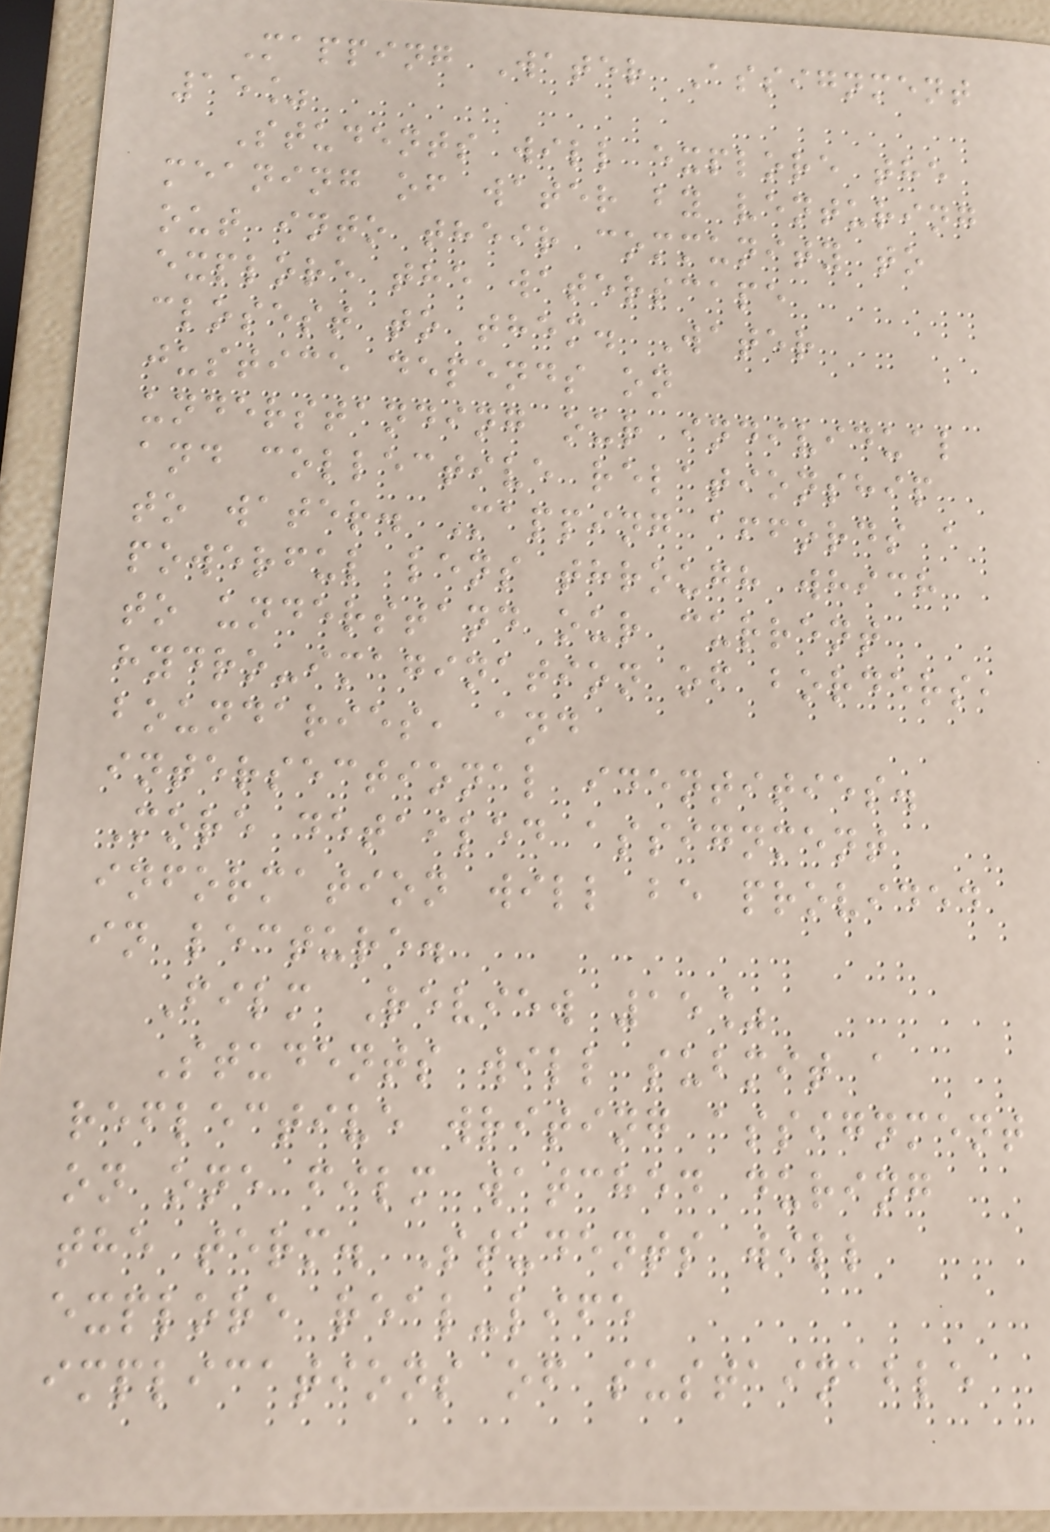Mapping Water Assignment
15%
Students will explore the
meaning of water by venturing
out into their community to
explore the waterscape
closest to them. Water
justice depends on
understanding our individual
and collective relationship
to water. Mapping affords a
powerful lens through which
to understand our current
hydro-imagination of borders,
boundaries, and
intersectional identities.
More detailed assignment
information will be provided
in lecture.
Film Review 15%
Students will submit a
reflective writing assignment
on one film watched during
the term. Students will
explore real-life
implications of sustainable
